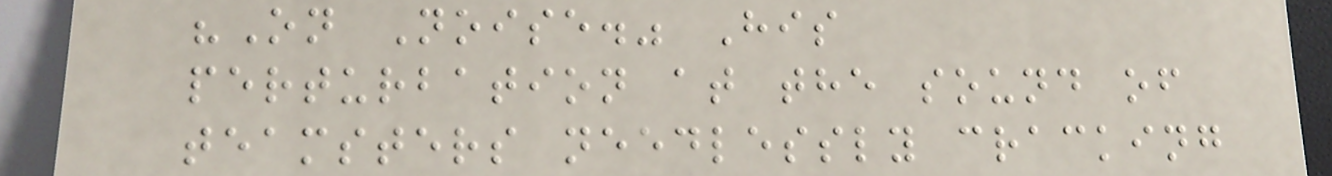"On Noise." His
perturbation at the sound of
teamsters needlessly cracking
